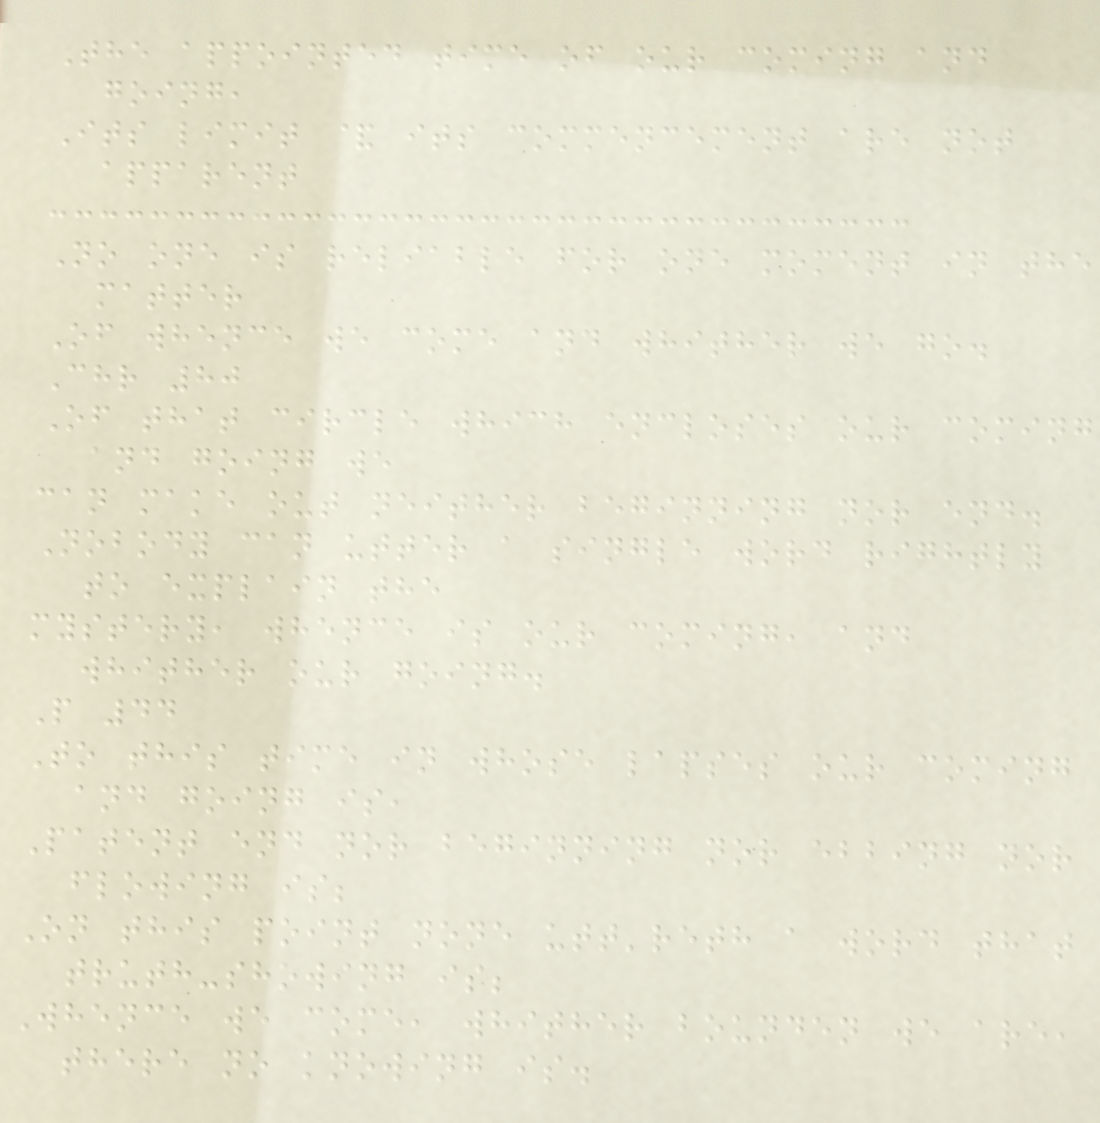The appointed time of our coming and
going,
Its limit & its commencement are not
apparent
No one is reliable for one moment in the
matter
Of whence we come and whither we go.
Chr 80
Of that circle which encloses our coming
and going we
can make out neither beginning nor end.
Nobody can utter a single word rightly
to explain the
mystery, whence is our coming, and
whither our going.
P 44
To this time in whose lapses our coming
and going is,
Patent end nor beginning nor ebbing nor
flowing is;
On this point none utt'reth a word that
truth-showing is;
Whence we come, whither bounden we are,
there no knowing is.
